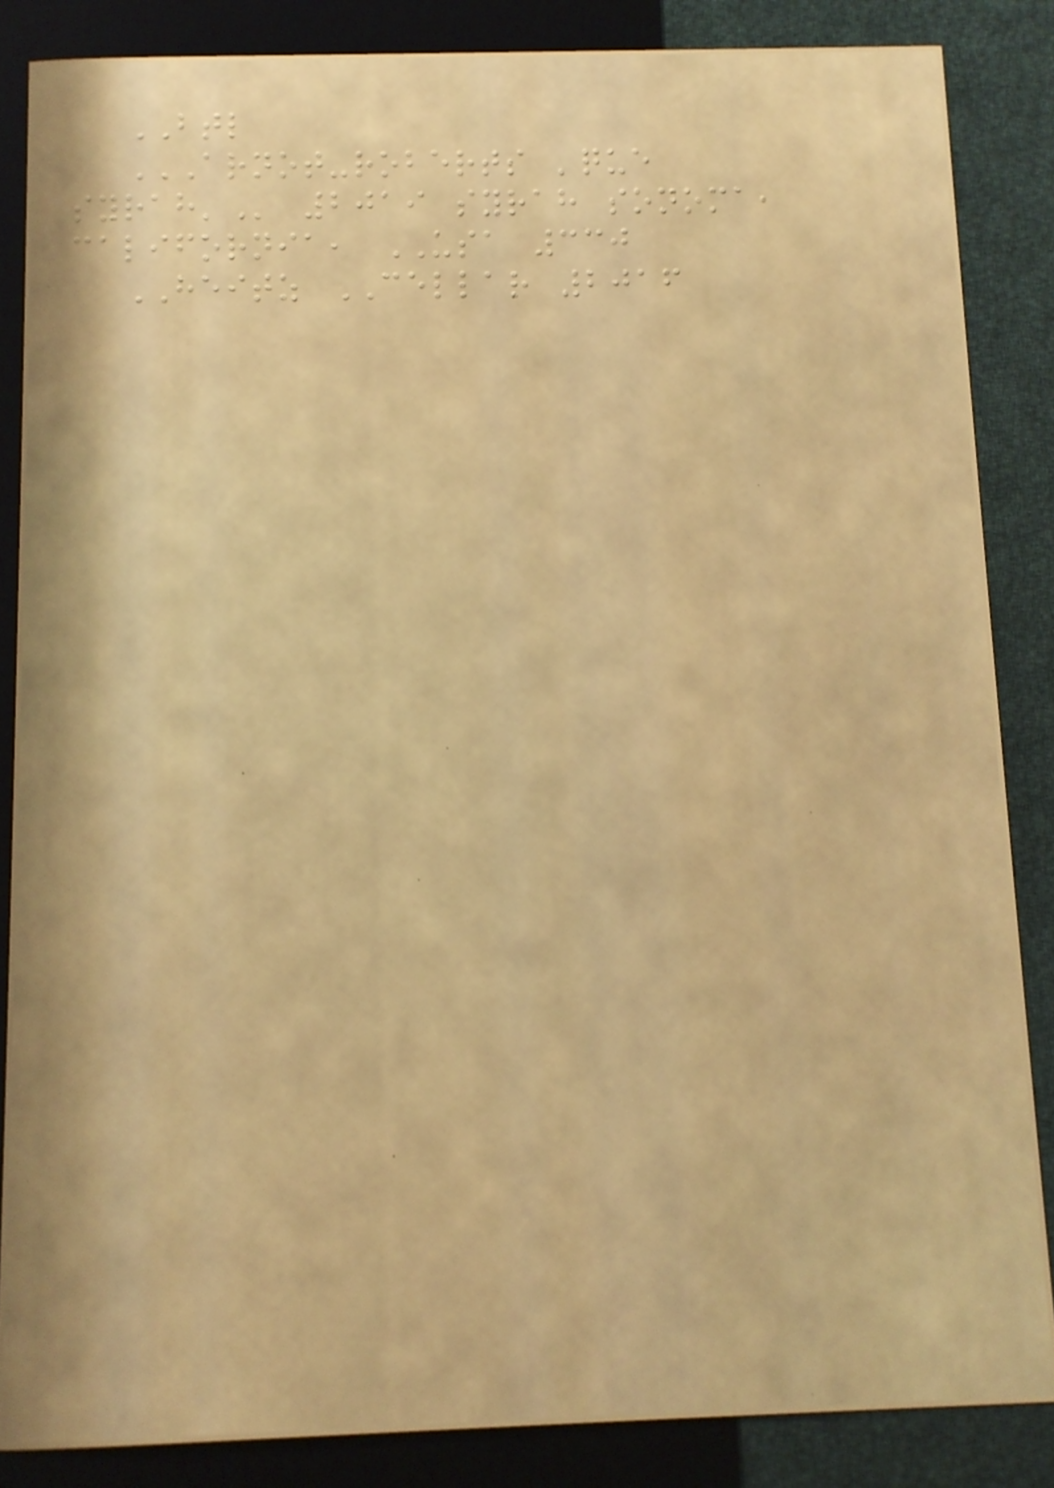BTL
ARNOT-ROBERTS 'QUE
SYRAH' 2019 syrah sonoma,
california, USA 330
HEITZ CELLAR 2016
